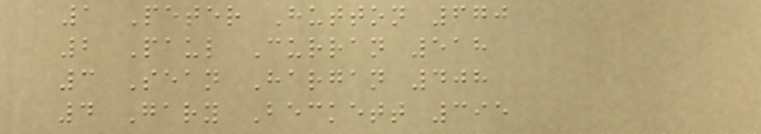1 Peter Hutton 670
2 Paul Curran 518
3 Sean Hargan 408
4 Gary Beckett 395
